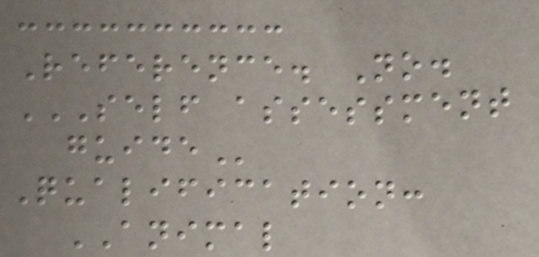Reference. No.
SELF ASSESSMENT
GUIDE
Qualification:
ANIMAL
